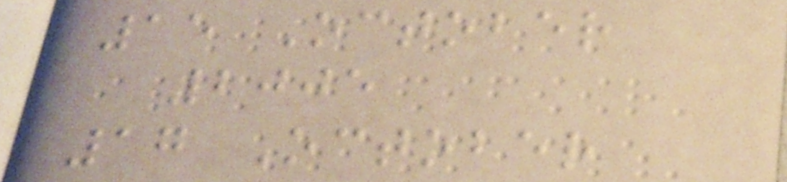15 October
2005
17 October
